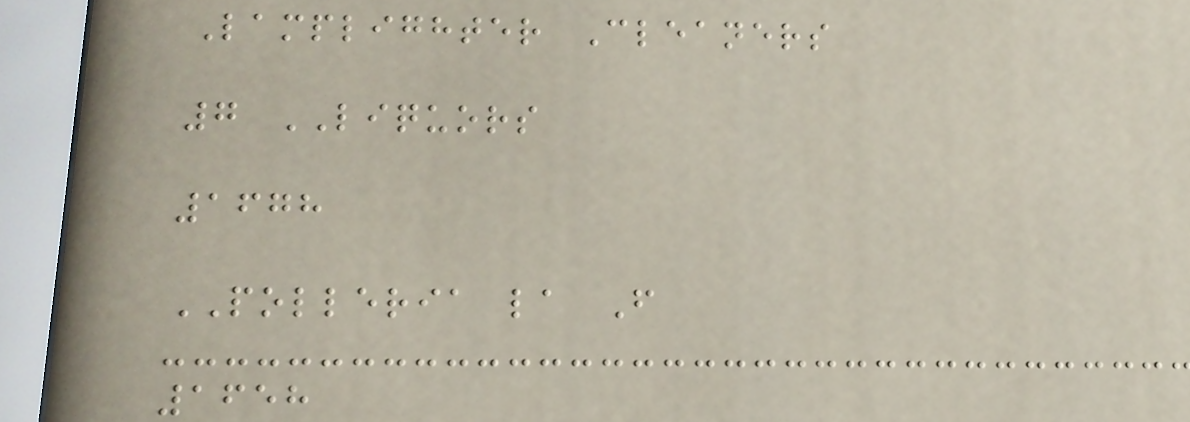Lamplighter Cleaners
7 LIQUORS
1678
POLLERIA la F
1658
